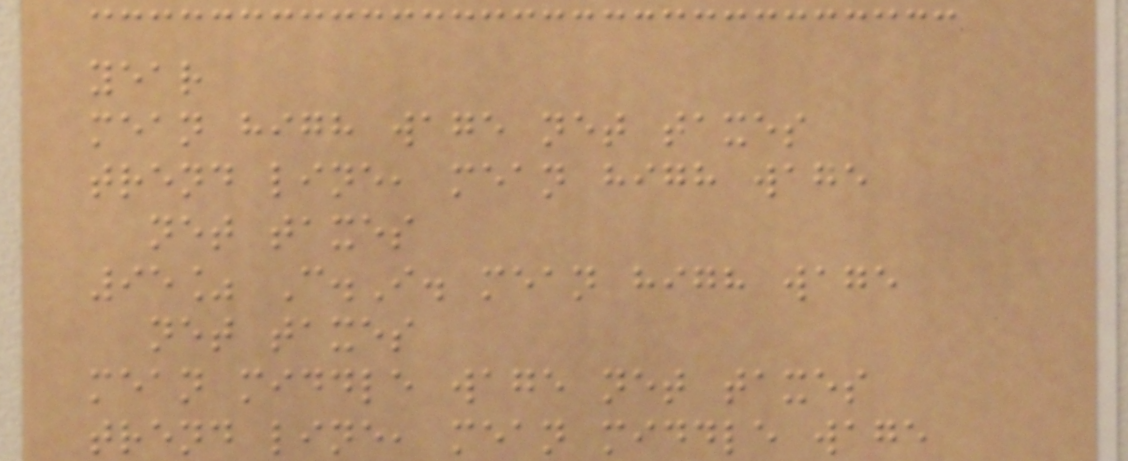year
mean high wage net taxes
trend line, mean high wage
net taxes
95% C.I. mean high wage
net taxes
mean middle wage net taxes
trend line, mean middle wage
